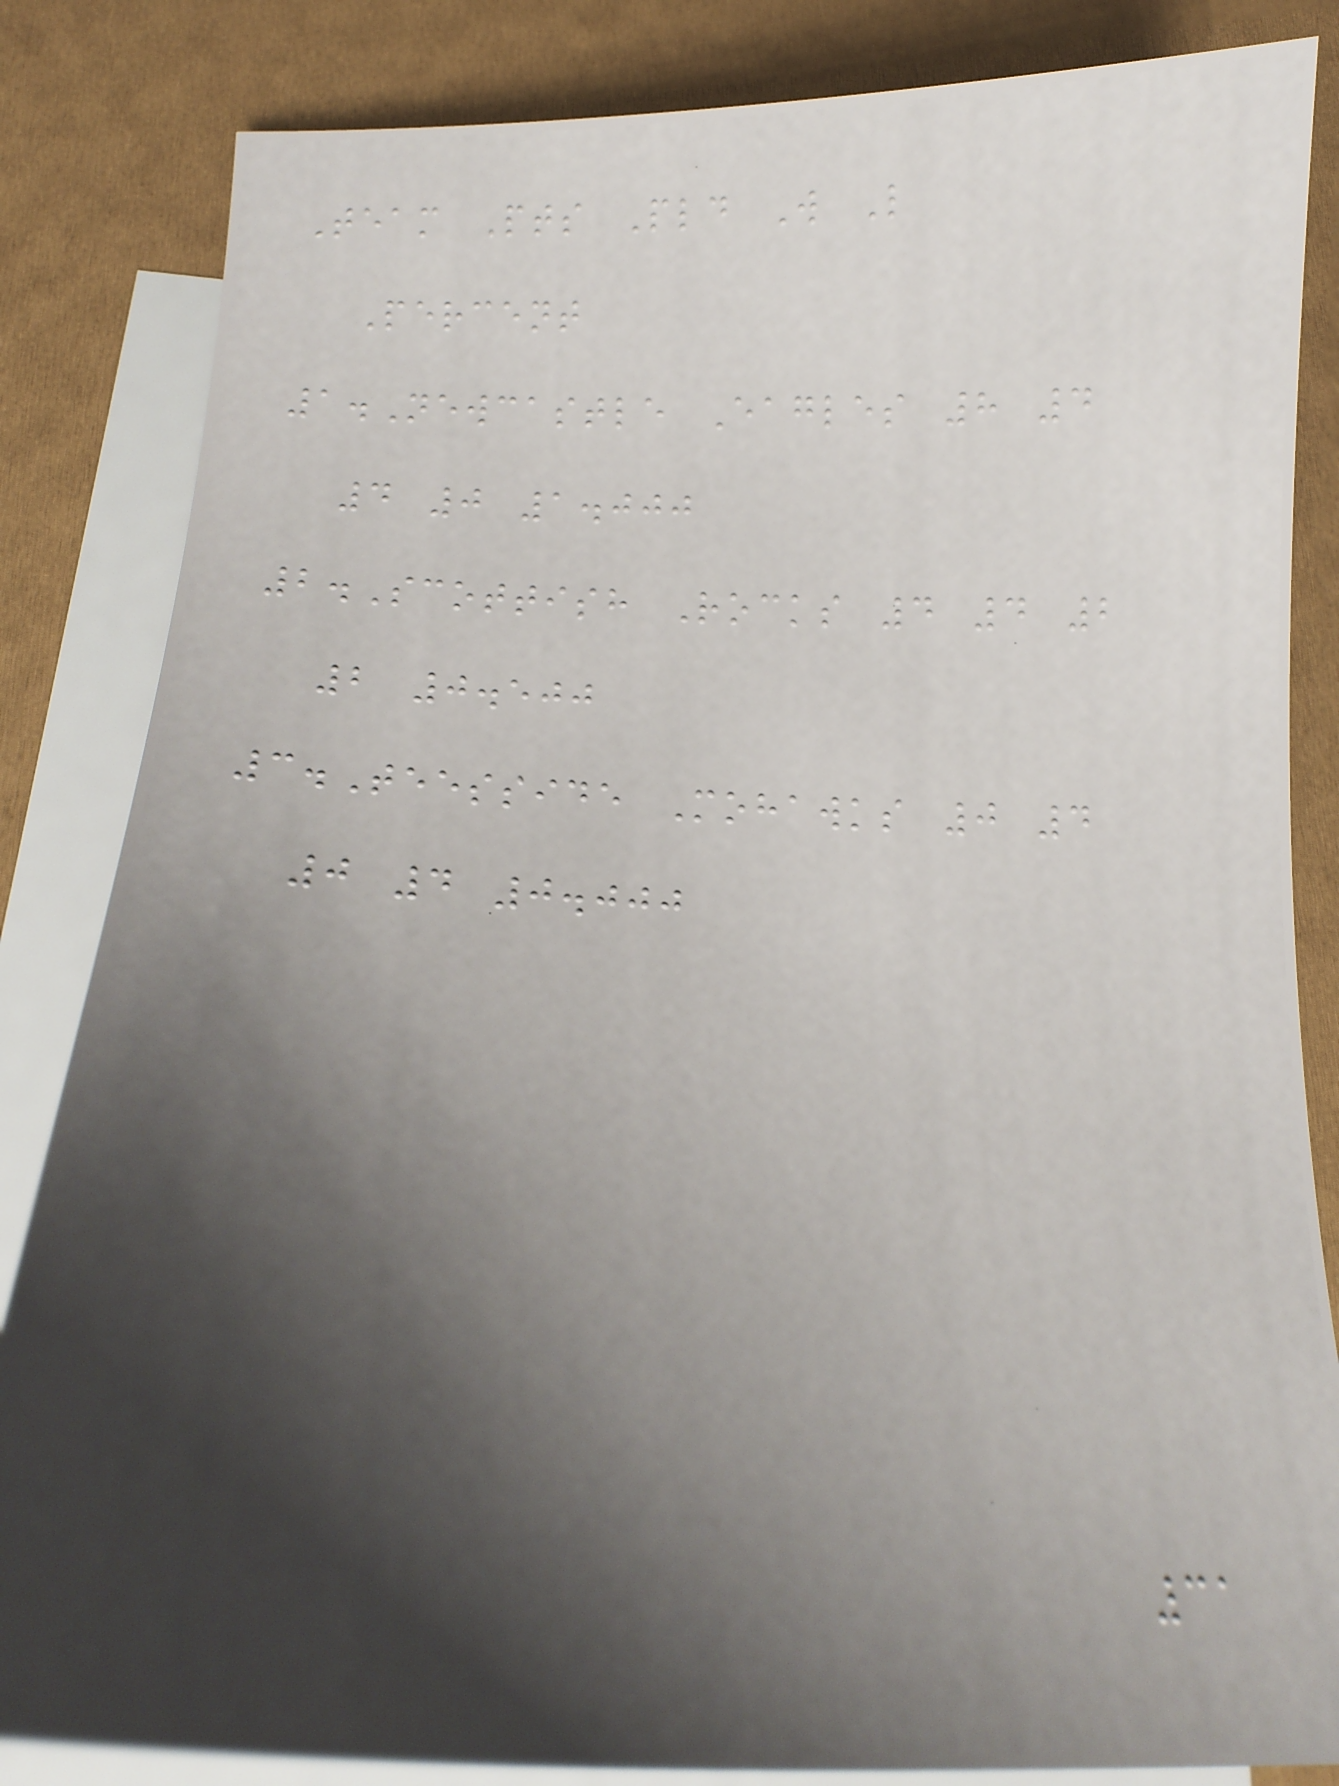Team Pts Pld W L
Percent
1.Newcastle Eagles 8 4
4 0 1.000
2.Scottish Rocks 4 4 2
2 0.500
3.Teesside Mohawks 0 4
0 4 0.000
31
